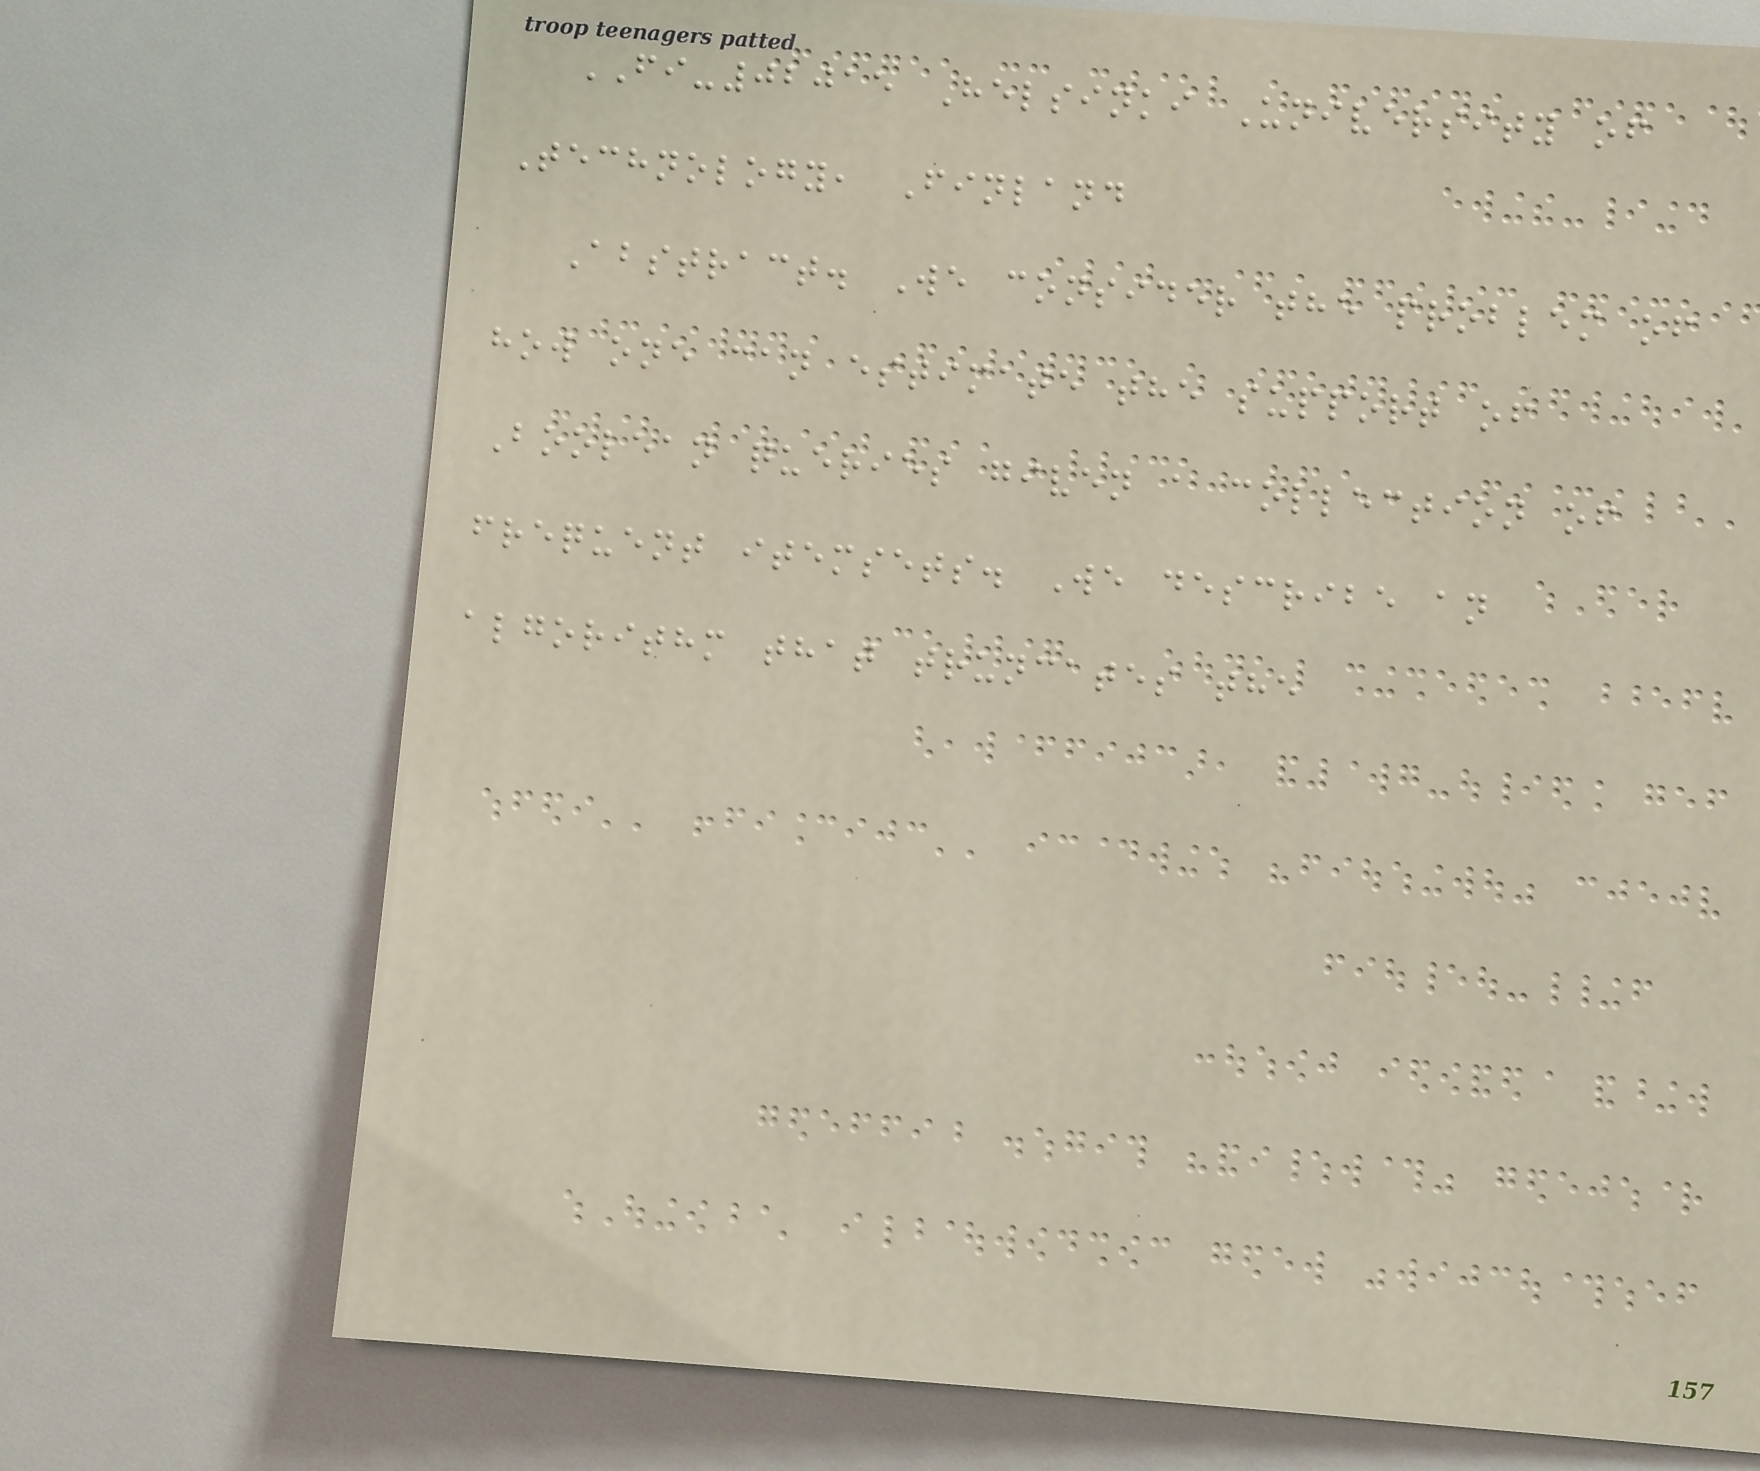FI-02015 Helsinki University of
Technology, Finland
Abstract. We consider the problem of
how one can estimate the support of
Boolean queries given a collection of
frequent itemsets. We describe an
algorithm that truncates the
